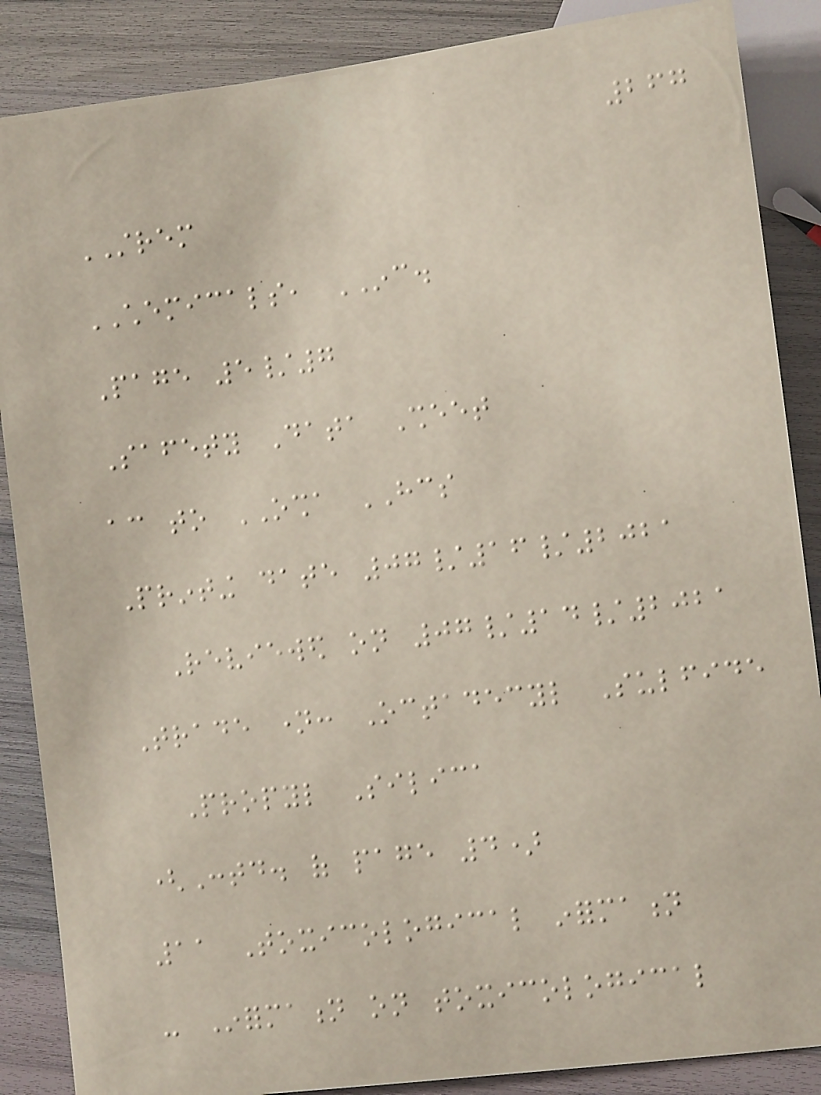267
STREM
CHEMICALS, INC.
Page 5/7
Safety Data Sheet
according to OSHA HCS
Printing date 07/16/2021
Reviewed on 07/14/2021
Trade name: Octadecyl Sulfide
Propyl Silica
(Contd. of page 4)
11 Toxicological information
- Information on toxicological
